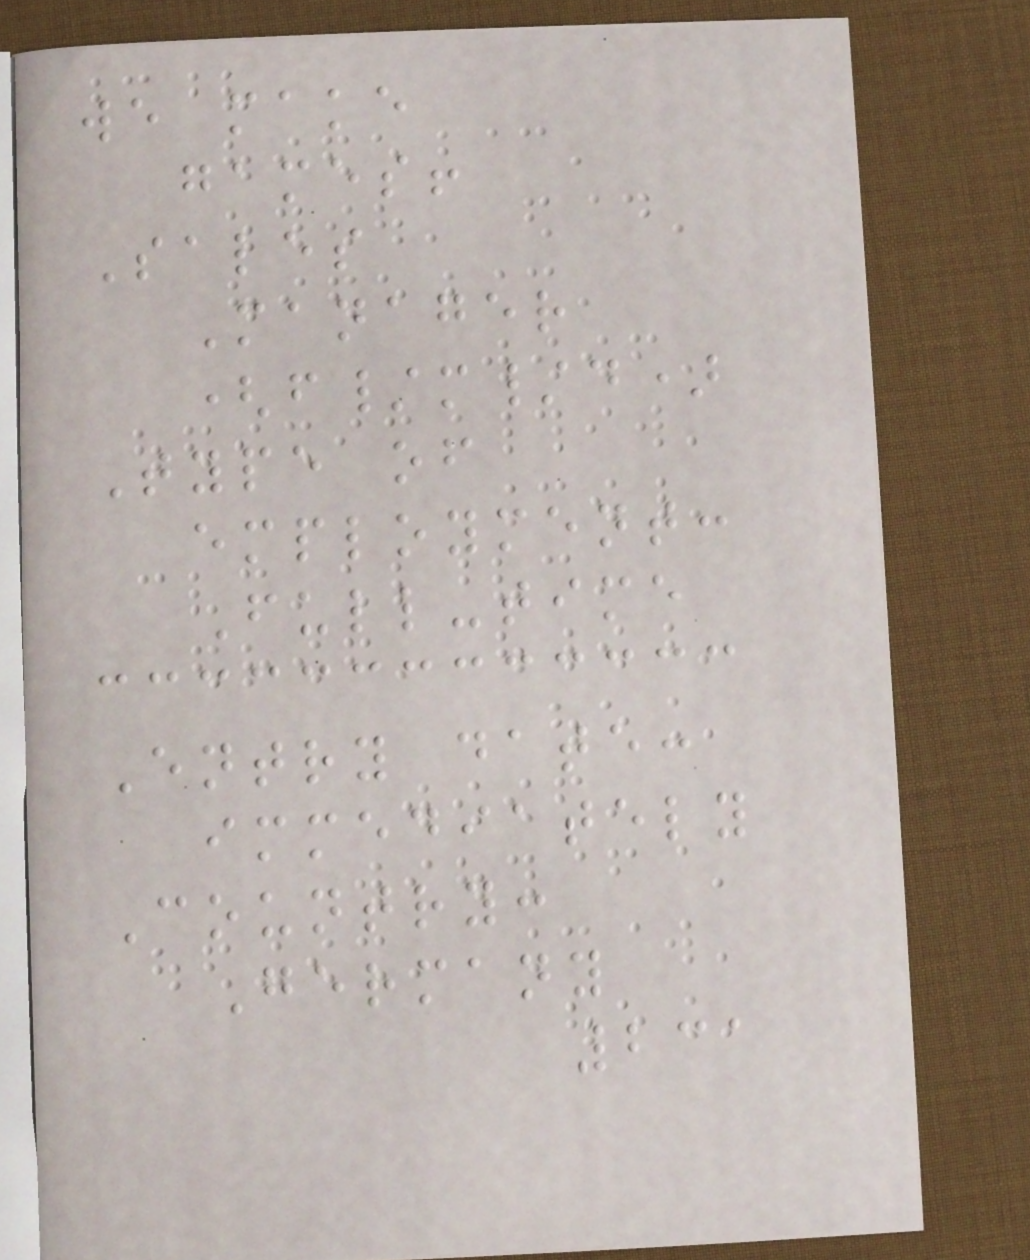we make
games!
Sales
Manager
(f/m/d)
Type of
employment:
Full-time
Entry date:
immediately
Country:
Germany
231
